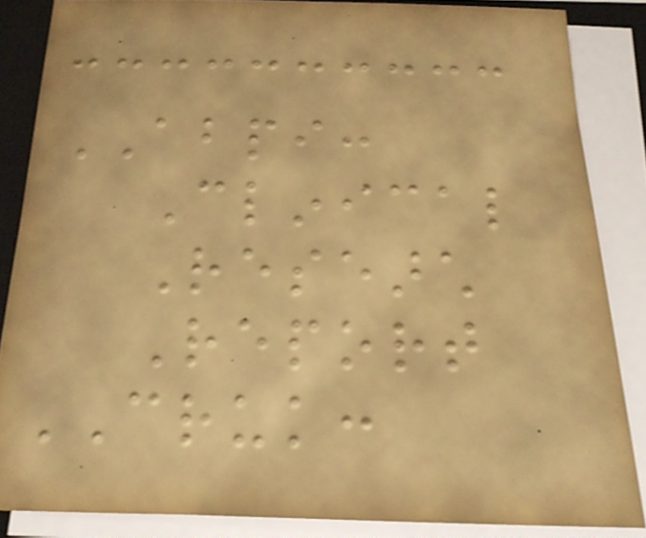ABPI:
Clinical
Research
Report
CRUK:
